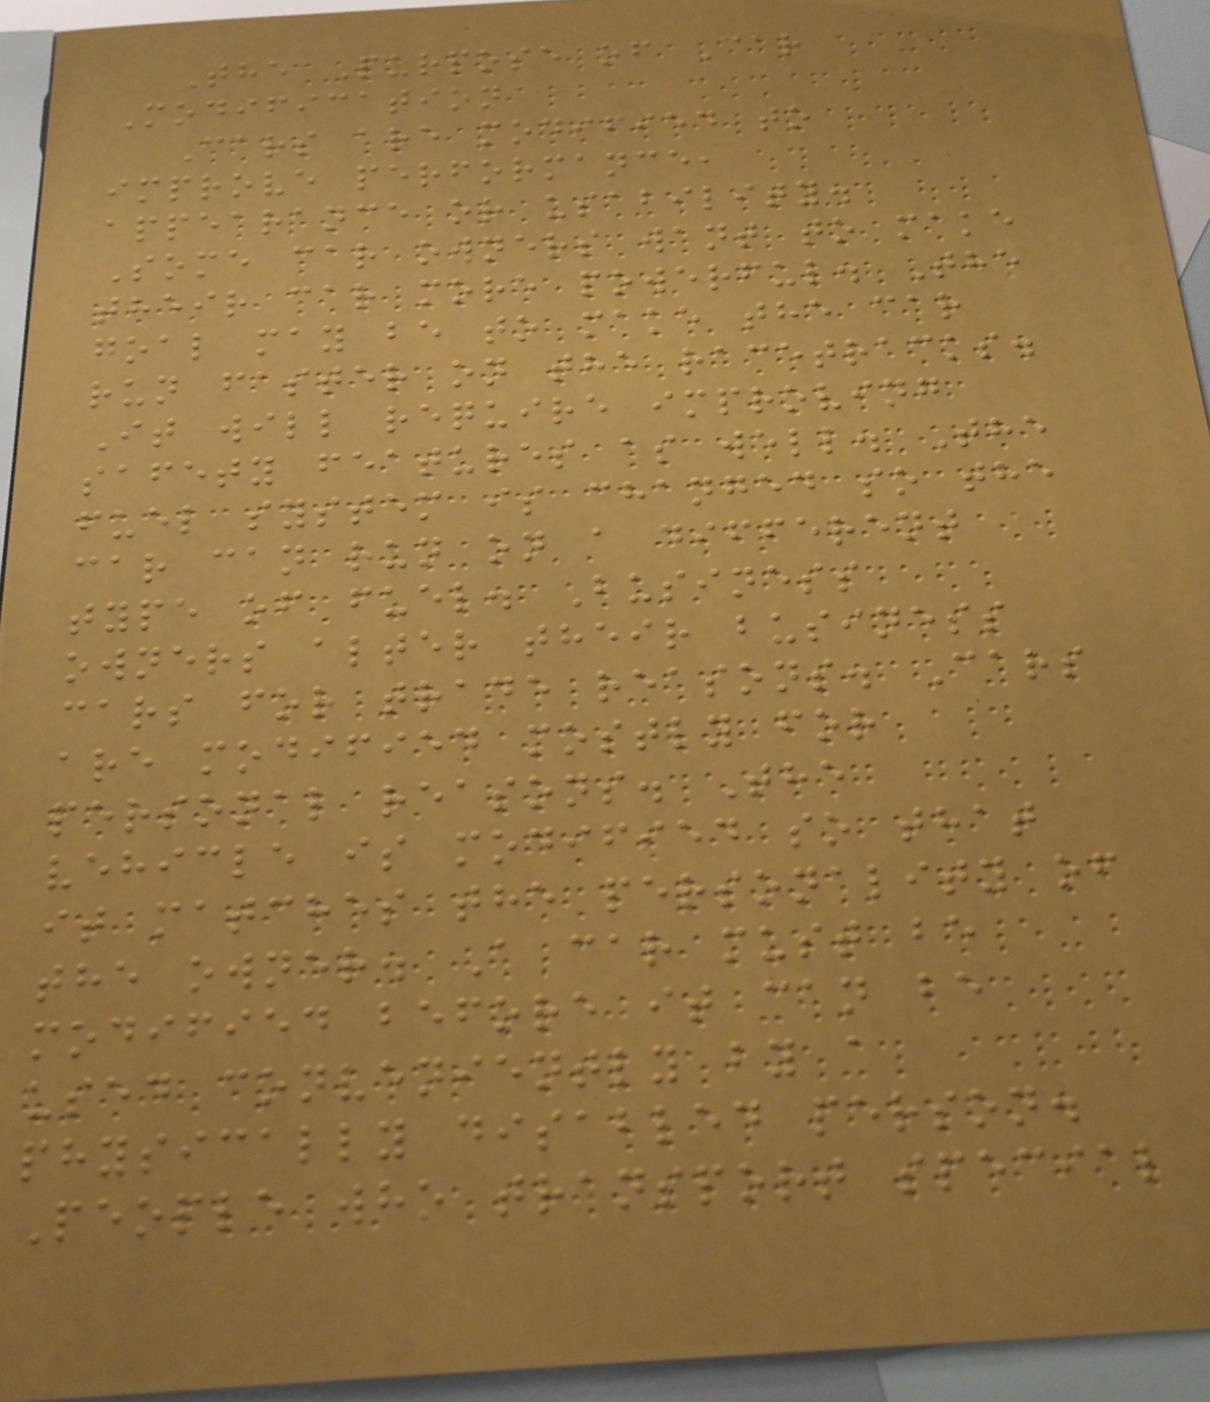The Purpose of Car
Modification
Cars are modified to
improve performance,
appearance or usability.
Some car owners want to make
their car more powerful. The
goal may be to make the car
run faster on the racetracks.
It will require improving
safety features as well. The
fuel system is changed so the
car can run on a different
type of fuel. Business
owners alter their business
cars for trade reasons. Cars
are modified mostly for
personal reasons. The
vehicle is modified so that
it matches the personality of
the owner. A car must be
modified before it can be
used conveniently by a
physically disabled person.
People who transport special
